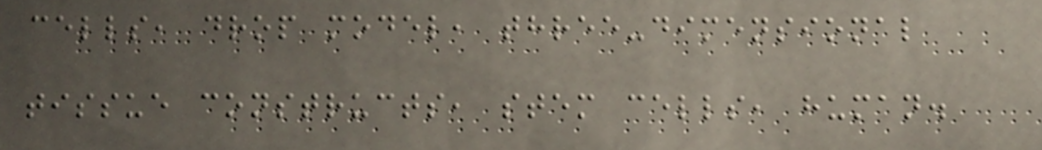cells, drop model, three-dimensional
tissue constructs, stem cells, human.
